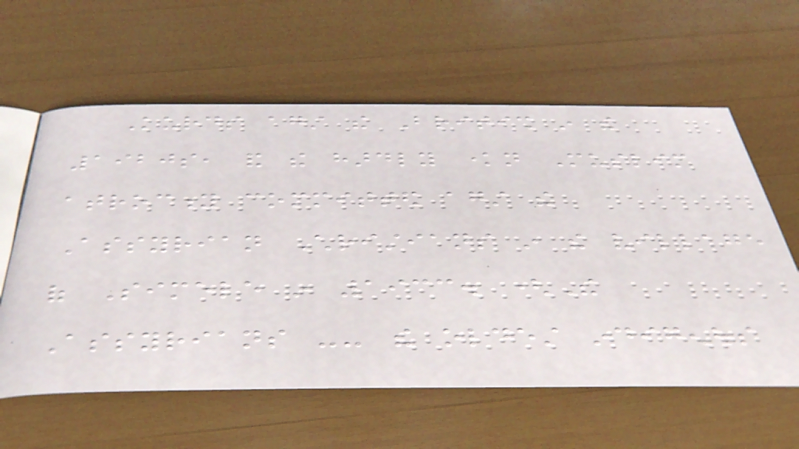Kurds against the British in the
1920s, and the hardly known Muslim
atrocity committed against the
Assyrian Christians in the village
of Simele in 1933. (The
Assyrians -- the oldest indigenous
